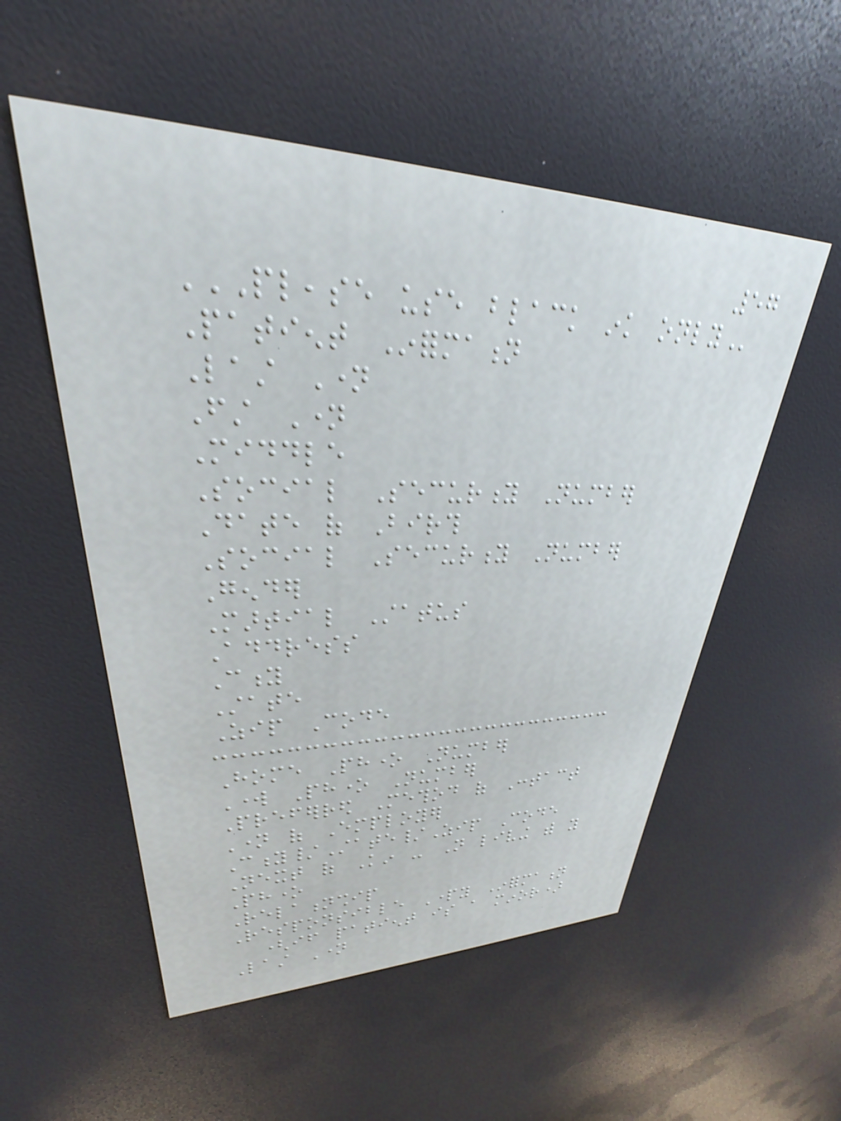57
PLEASE USE BLACK INK ONLY
Patient Information
Last Name
First Name
Middle
Social Security Number
Date of Birth
Social Security Number
Gender
Martial Status
Address
City
State
Zip Code
Home Phone Number
Work Phone Number
Preferred Method of Contact
Name of Employer
City/State/Zip Code
Next of Kin - Not living with you
Phone
Relationship
Responsible Party Information
(if patient is a minor)
Last Name
